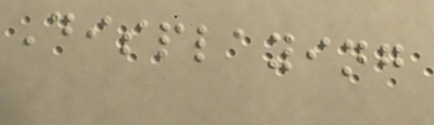Displaying
